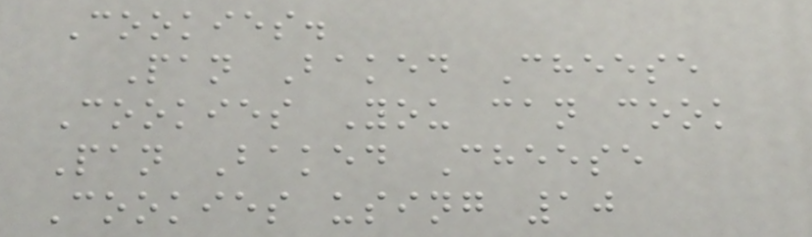Cookies.
Pan Baked Cheese
Cookies You can cook
Pan Baked Cheese
Cookies using 10
